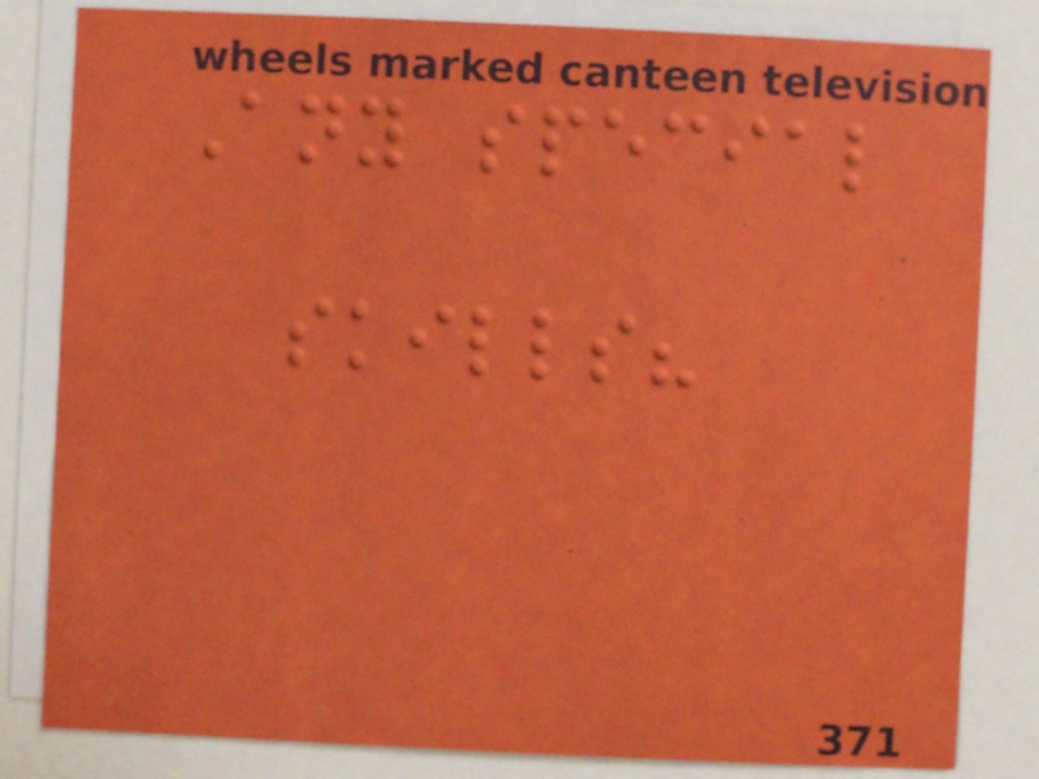Any special
skills?
